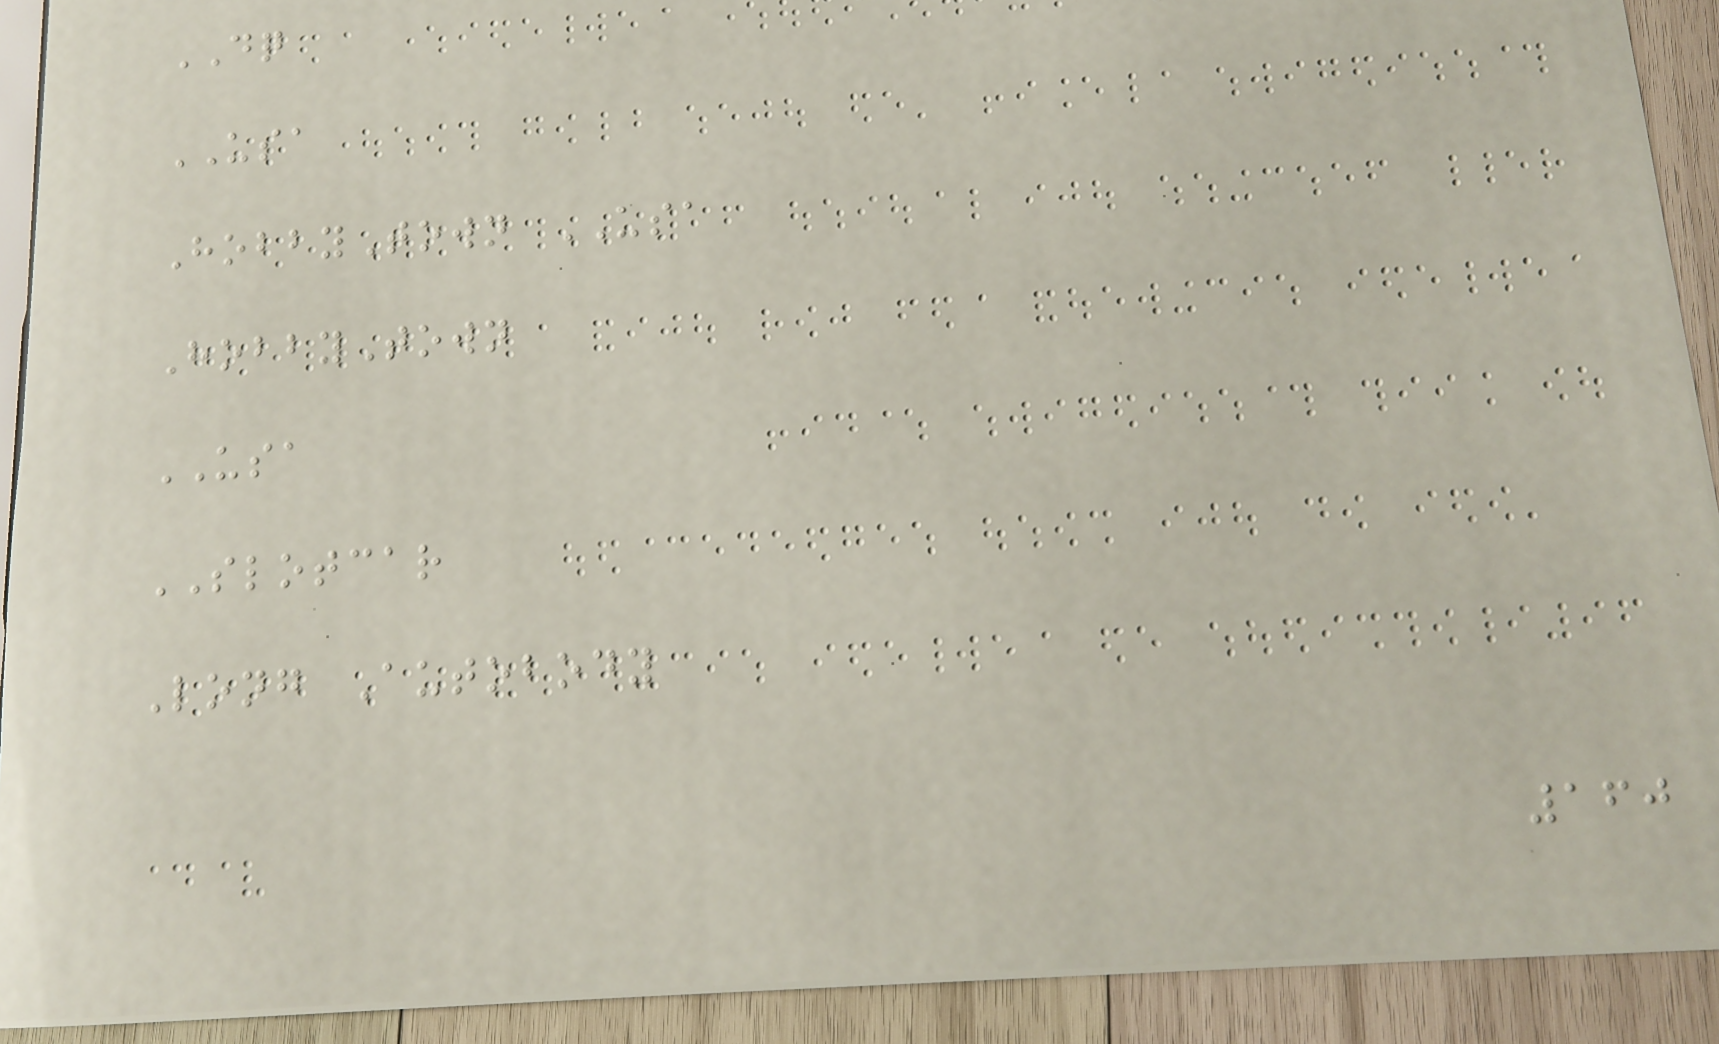DQ
USA
HobbyTown USA
HobbyTown
USA
SLOTCAR
Long Autobody
160
